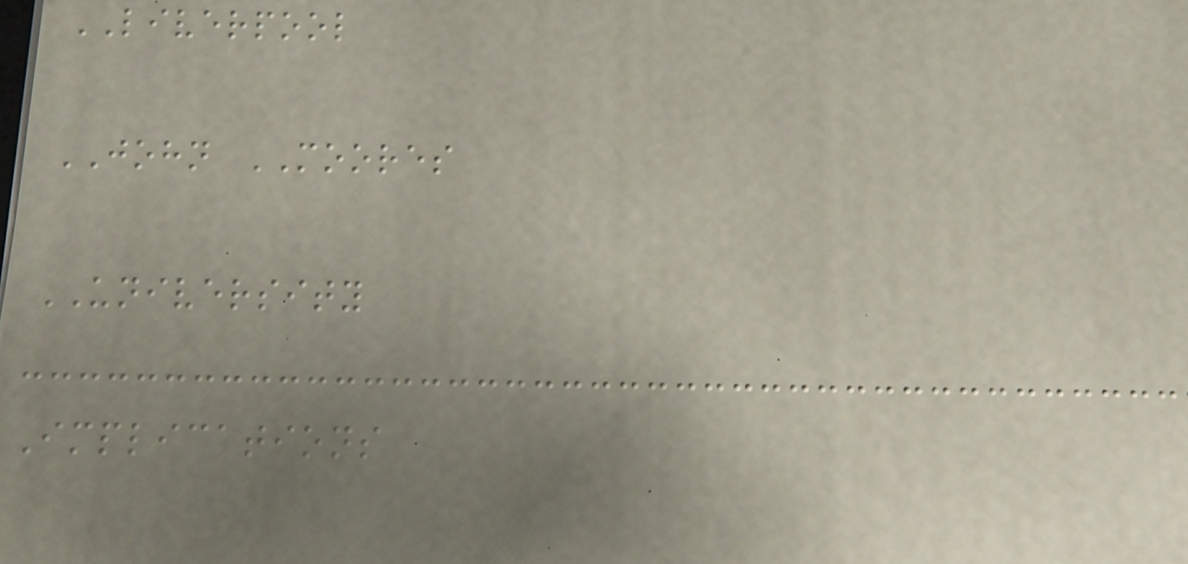LIVERPOOL
JOHN MOORES
UNIVERSITY
Implications
